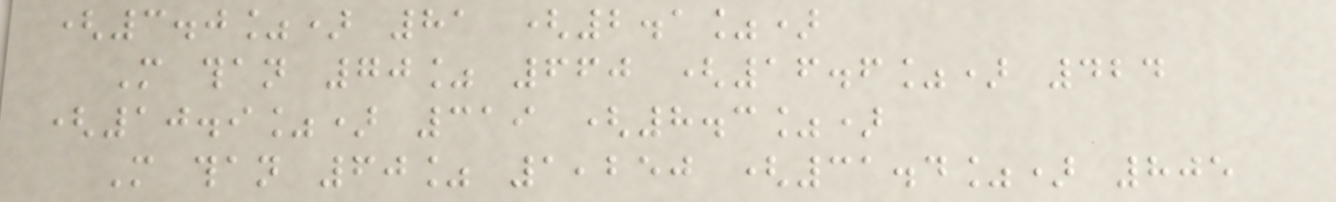(3.0%) 81 (2.1%)
More than 70% 660 (16.6%) 424
(10.9%) 319 (8.3%)
More than 60% 1,250 (31.4%) 805
